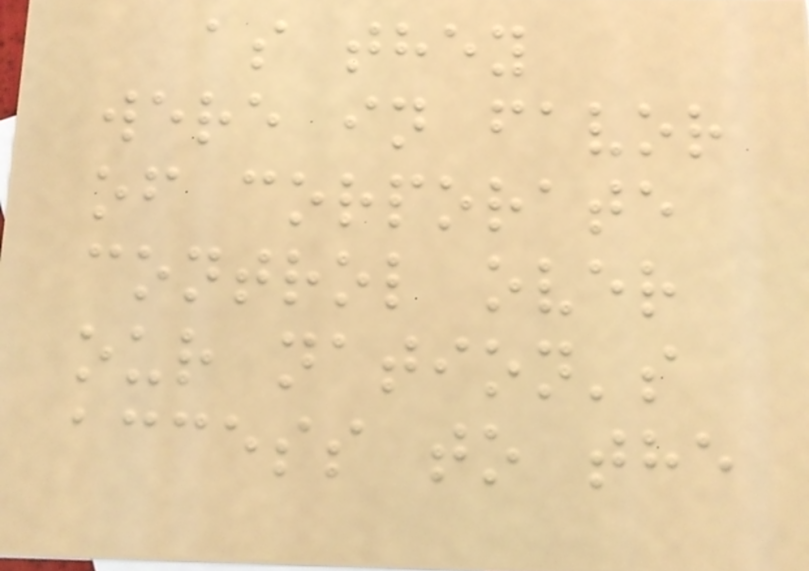as they
were in favor
of corporate
control over
our nation's
access to the
